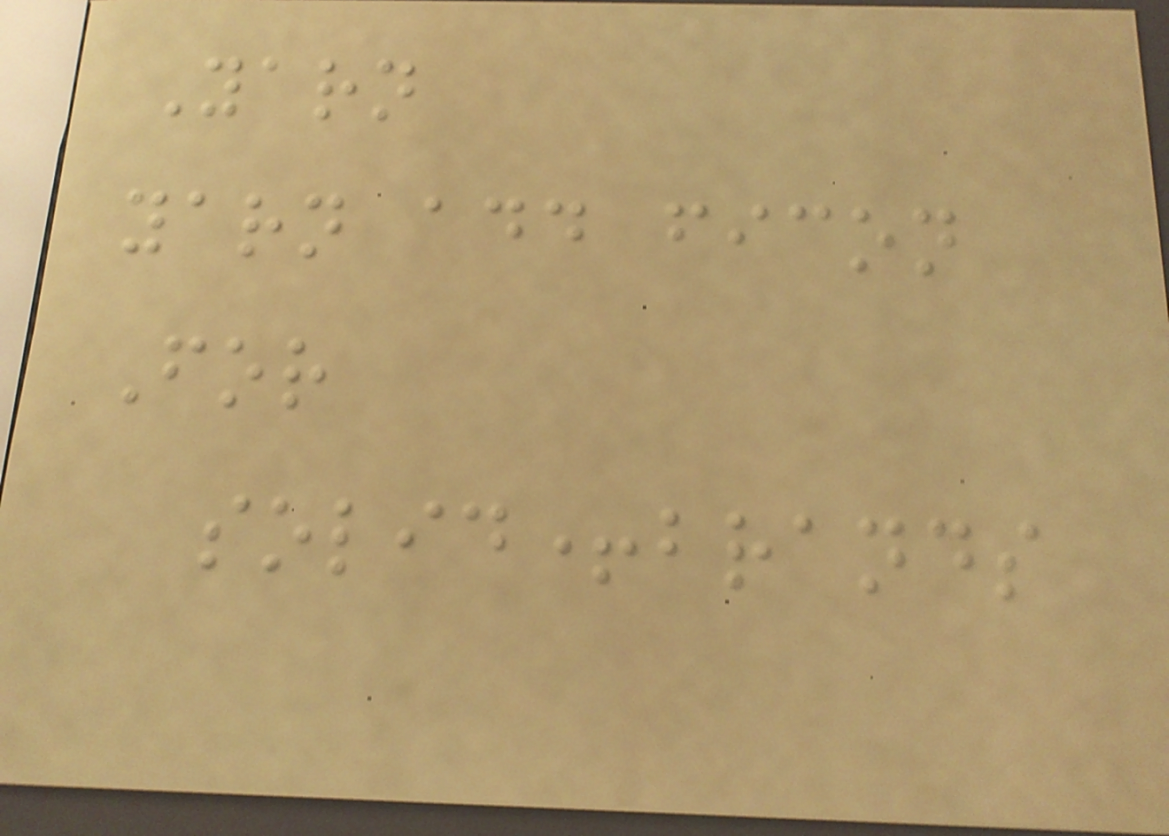Yarn
yarn add ficon
For
solid+brands
